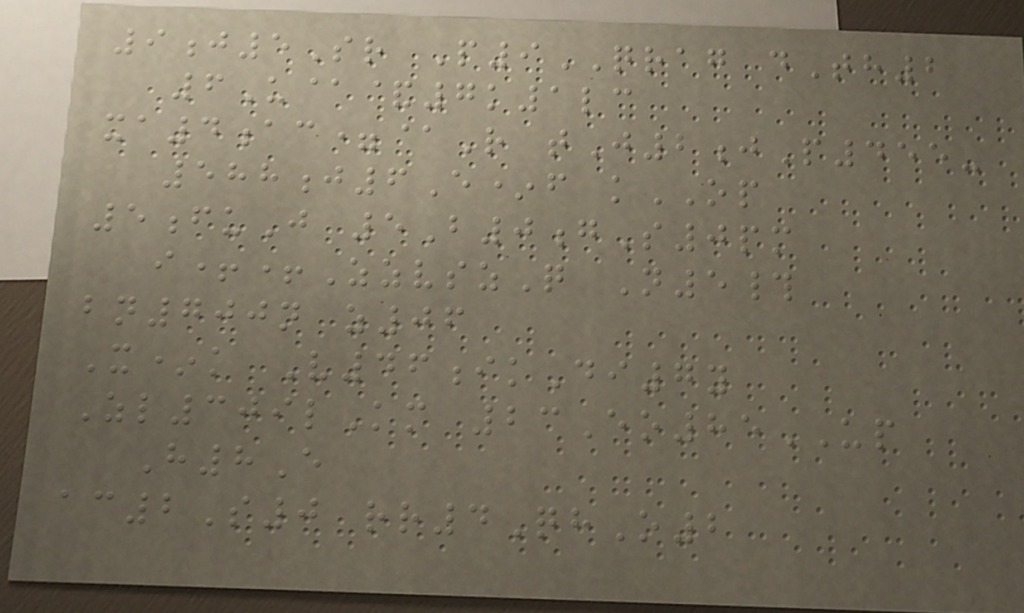9j5Sr P9QRAG dTh2
6U@&7k1lc
xa4ac=@R tJ2jP455-
588j6E*f kOP
5fuJ 5B0gS0pm
i++ZzvszQ N5#
bn700n z06
X*k V46ikDi7y
Zl309lKm 23Eo85UP
H8E
ac2S0 rr4QhO2
